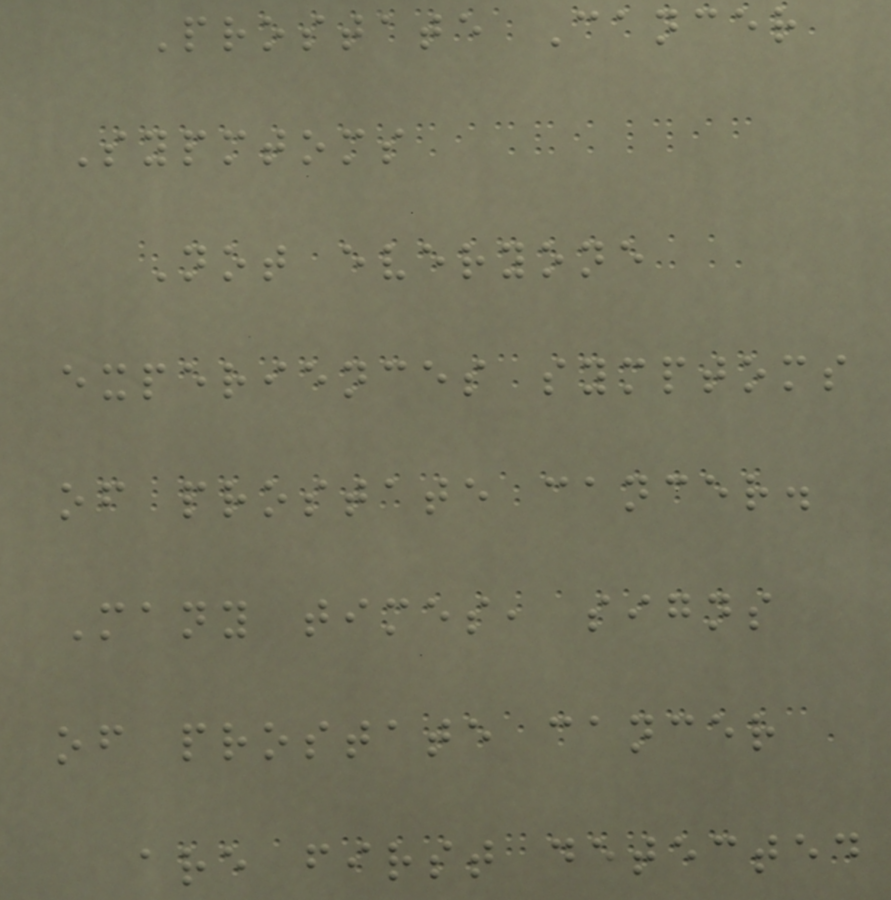Prostate Cancer
Sypmtoms
Not everyone
experiences symptoms
of prostate cancer.
Many times, signs
of prostate cancer
are first detected
